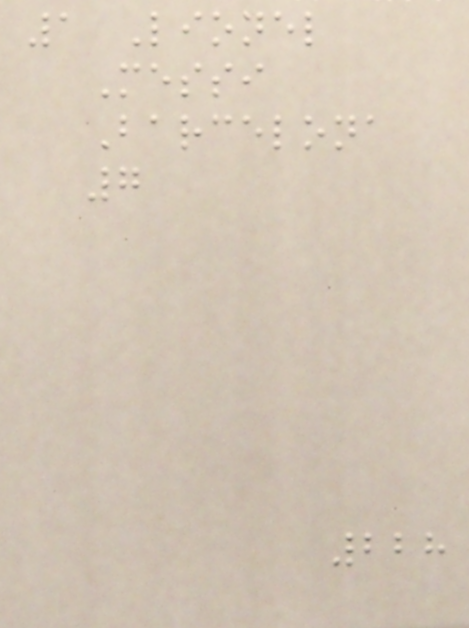1 Lionel
Messi
Barcelona
7
228
